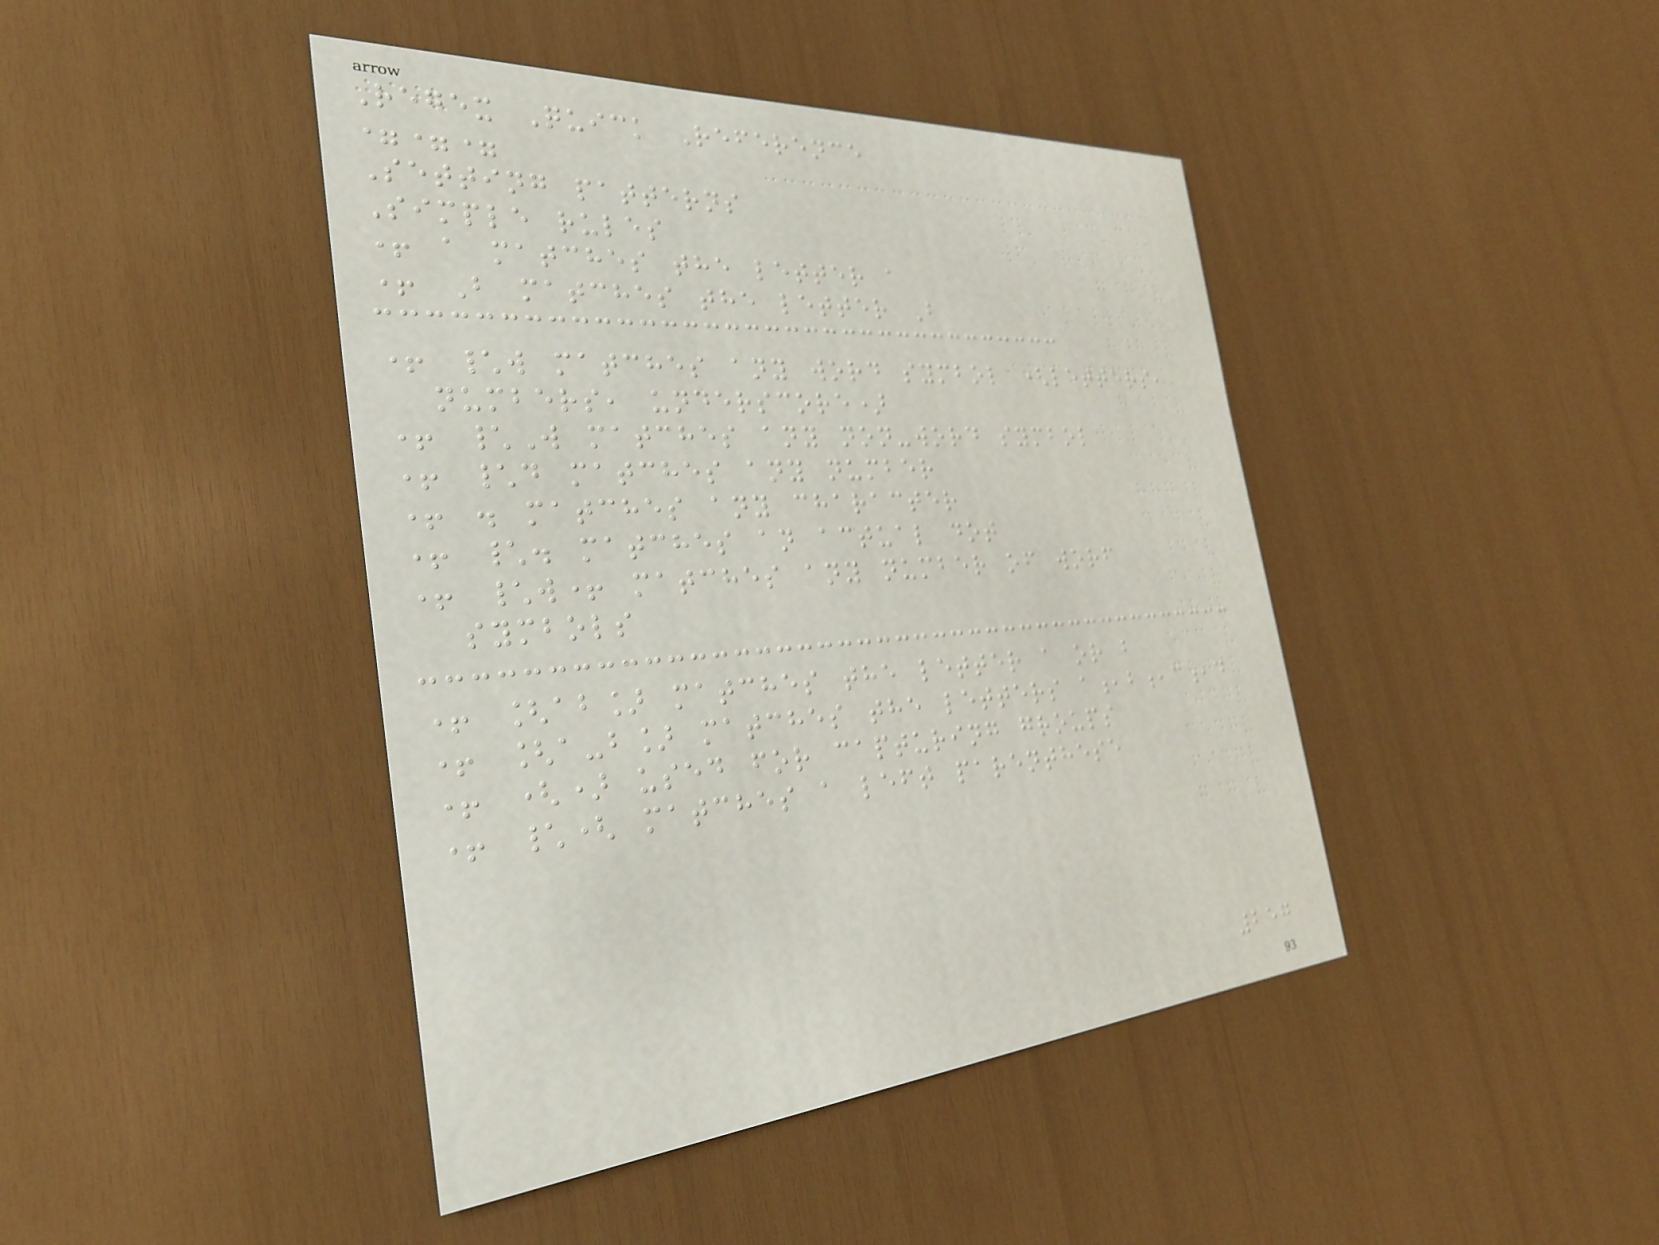Regex Quick Reference
===
Setting patterns
Simple rules
+ a matches the letter a
+ B matches the letter B
+ \w matches any word symbol (letters,
numbers, underscore)
+ \W matches any non-word symbol
+ \d matches any number
+ . matches any character
+ \. matches an actual dot
+ \w+ matches any number of worf
symbols
+ [ab] matches the letter a or b
+ [a-b] matches the letters a,b,c,d
+ () used for capturing groups
+ \( matches a left parenthese
257
